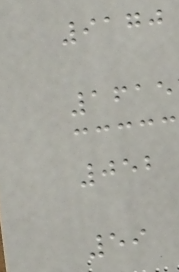9170
1615
052
59
